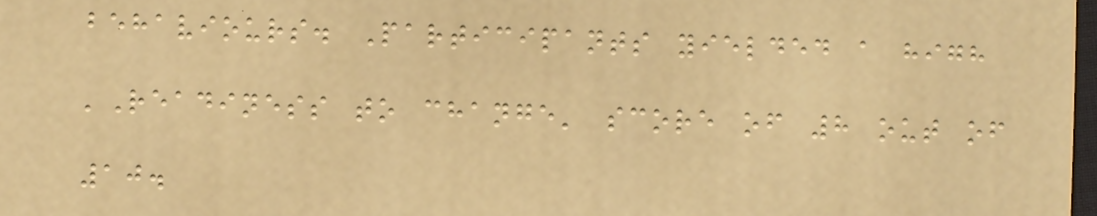behaviours. Participants yielded a high
'Readiness to change' score of 8 out of
10.
